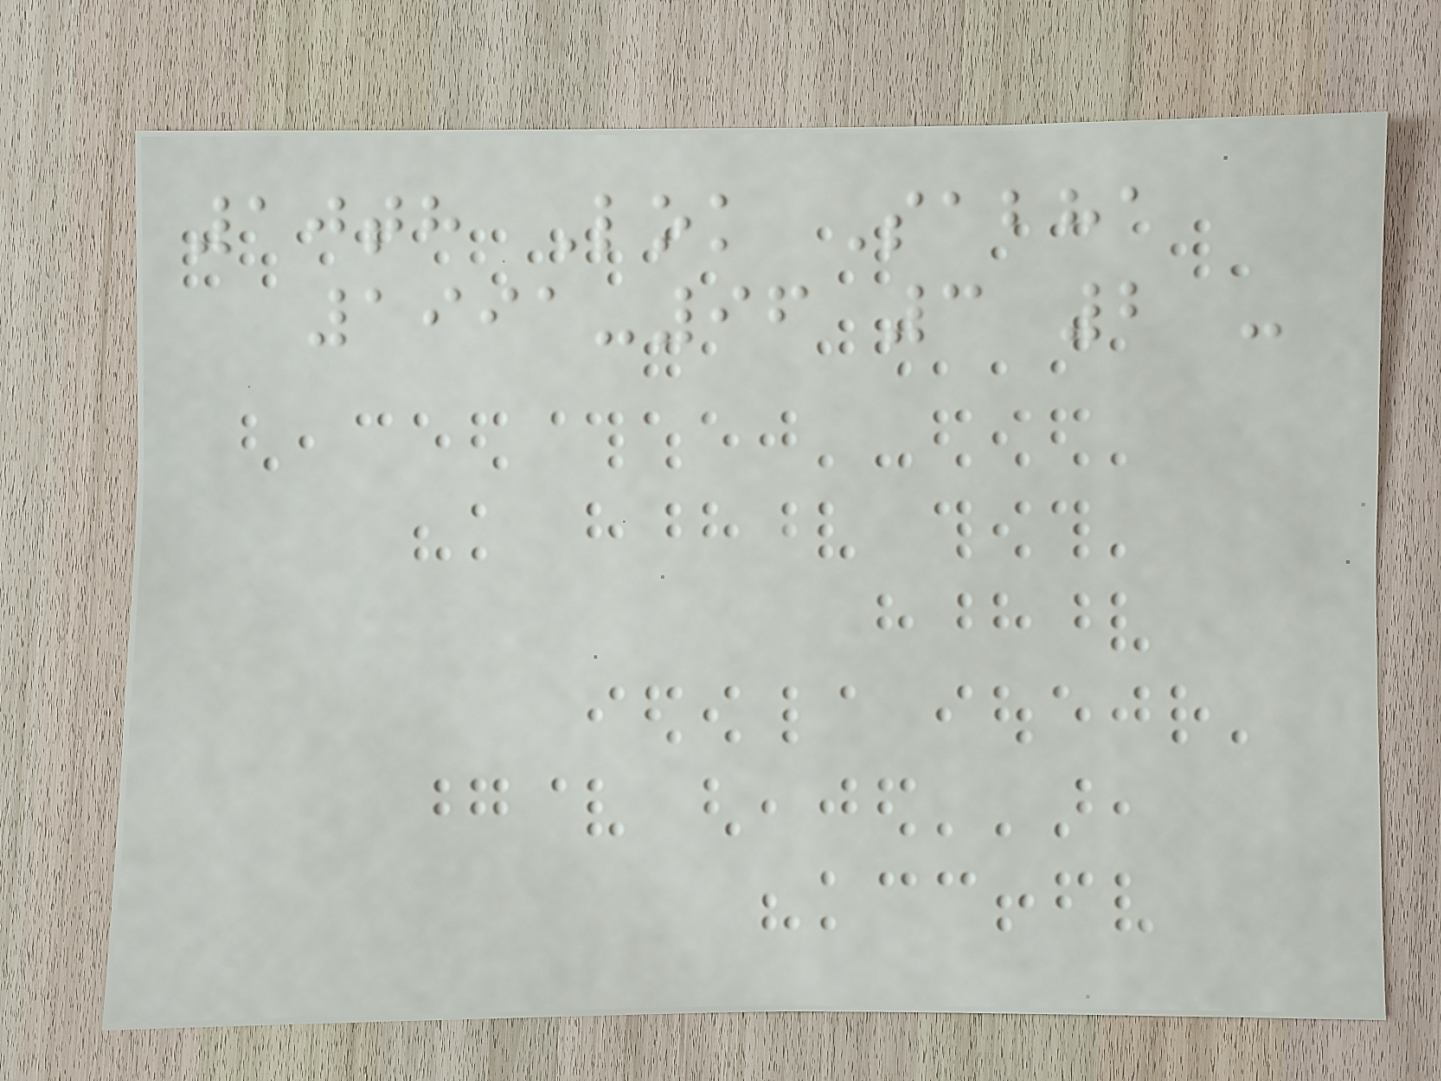10th Lok Sabha
1991-96 3 2 -
